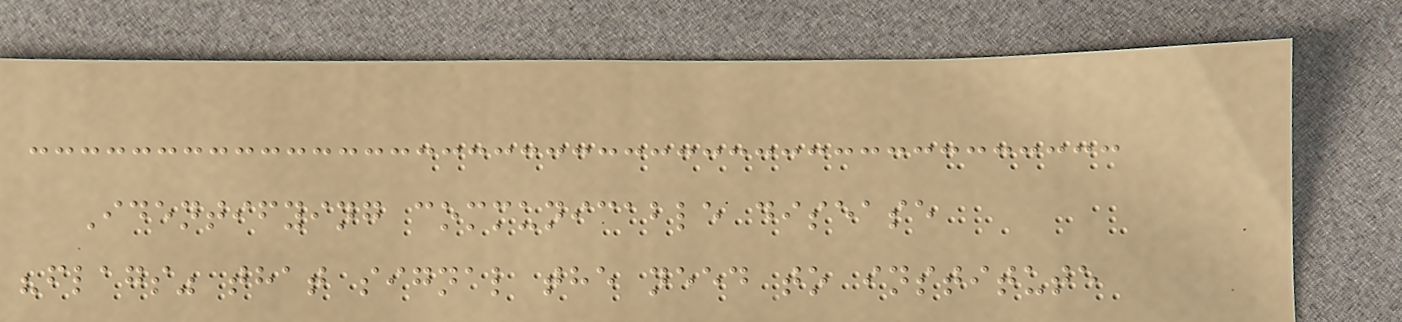Identifying communicable disease
"flags" that signal the need to institute
